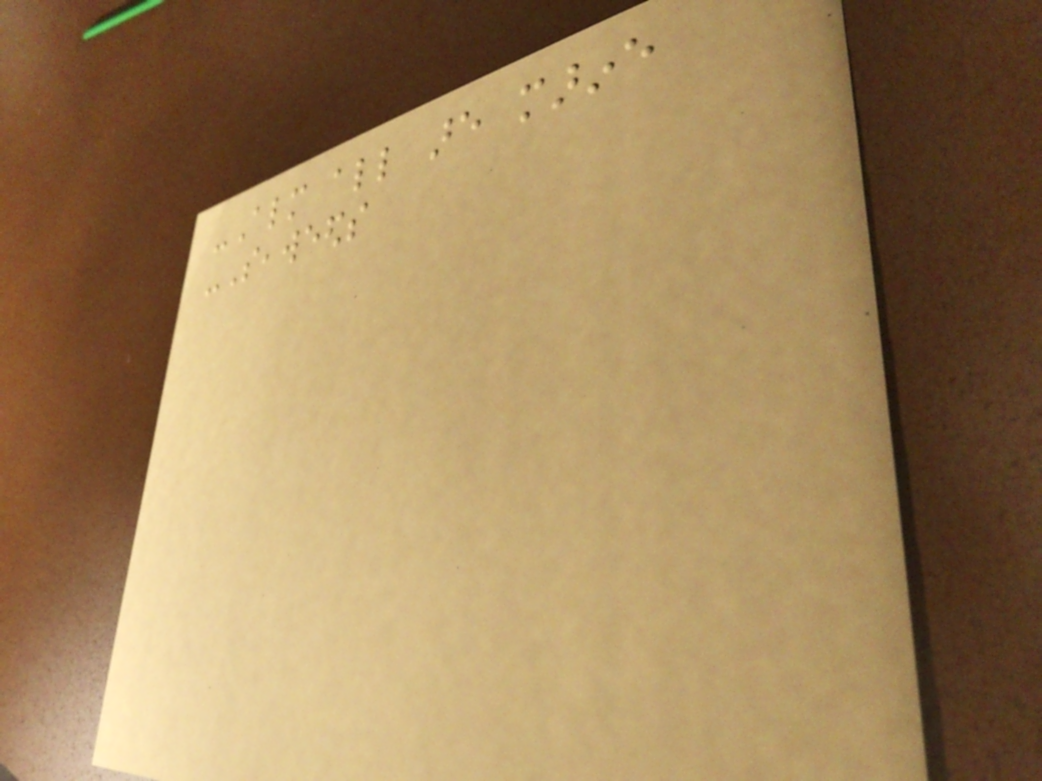-Almost all are marine
-Seaweeds
